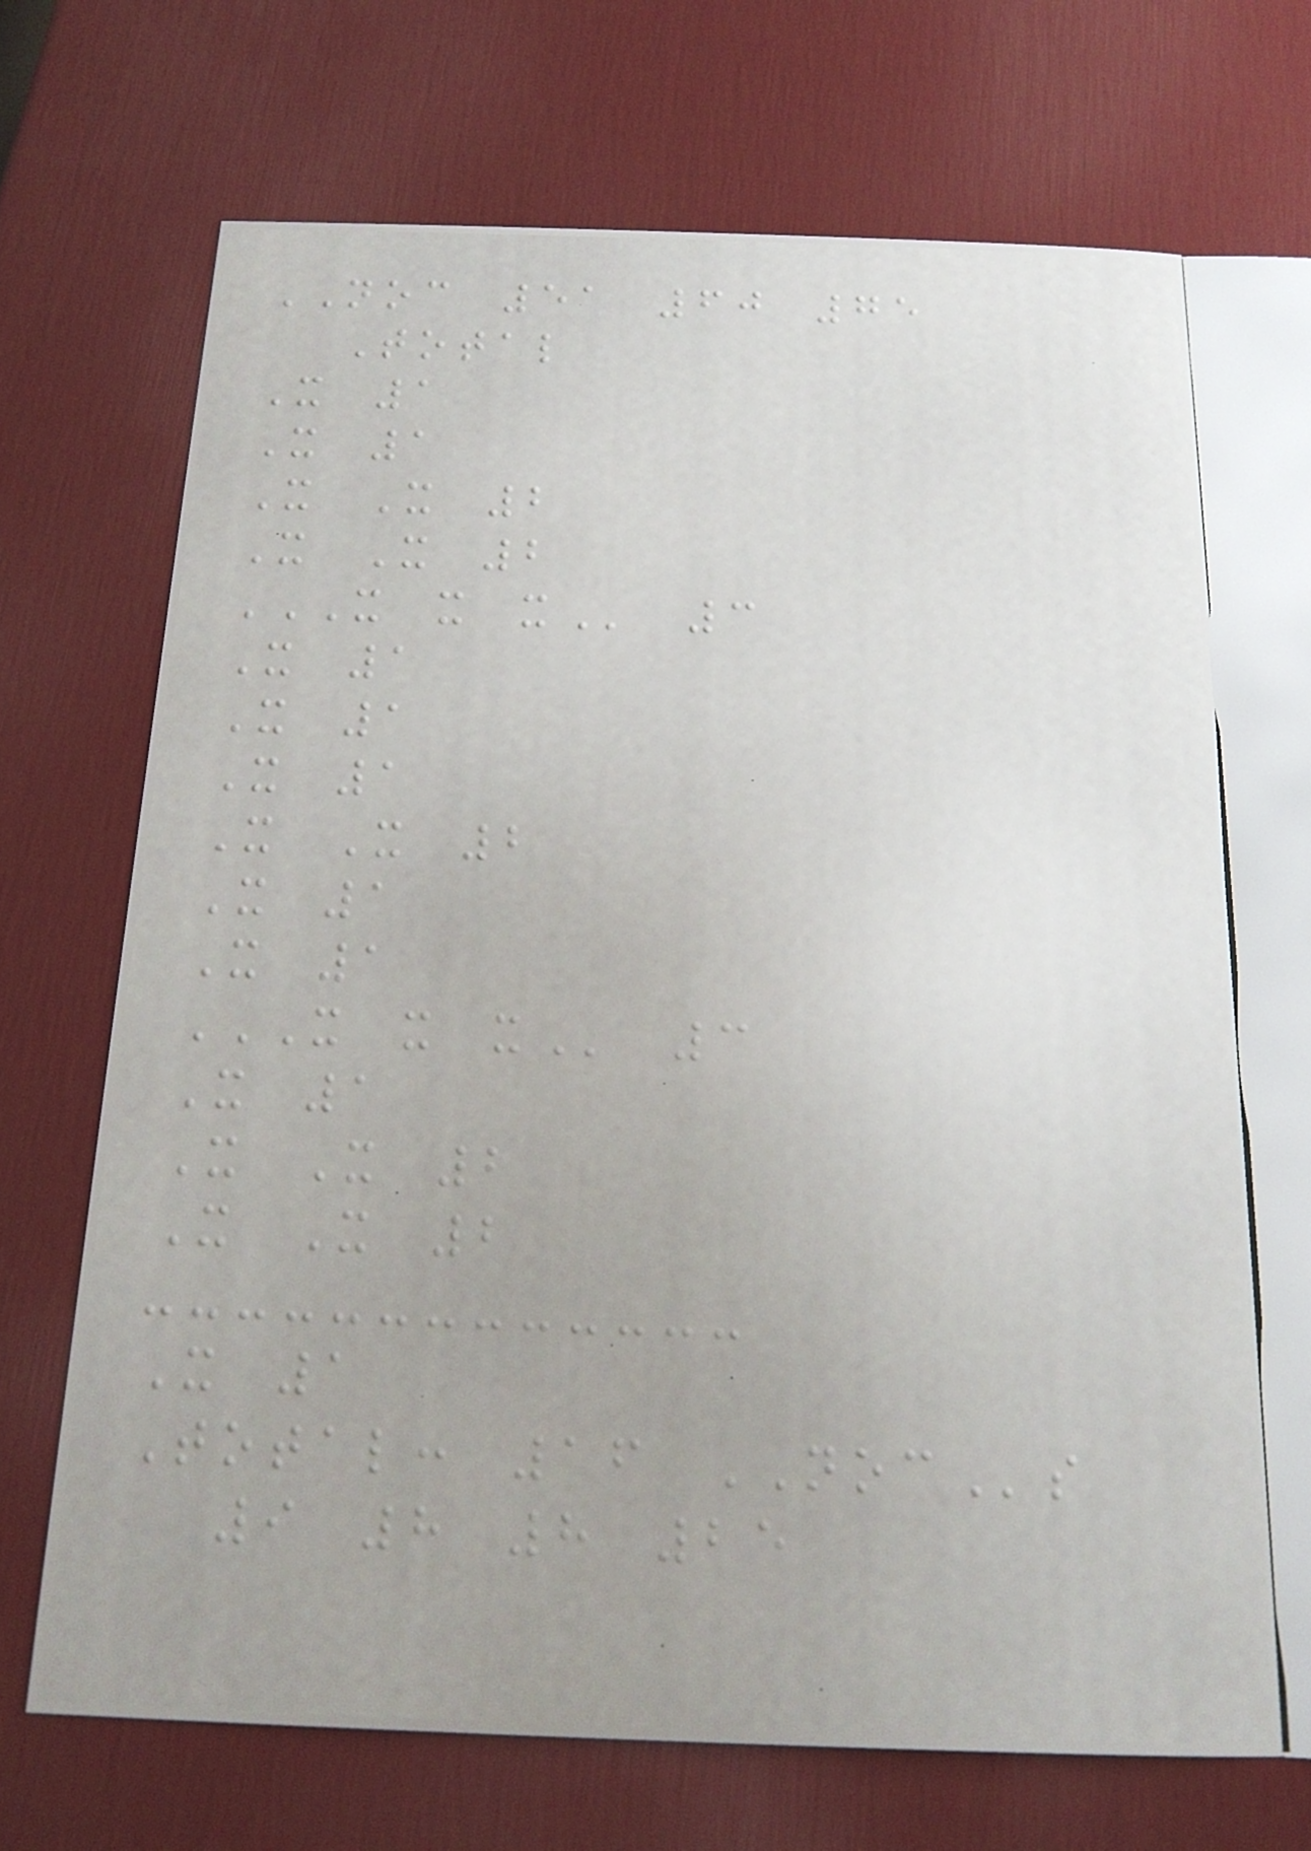NOC 51 60 75
Total
X 1
X 1
X X 2
X X 2
X X X 3
X 1
X 1
X 1
X X 2
X 1
X 1
X X X 3
X 1
X X 2
X X 2
X 1
Total: 16 NOCs
9 8 8 25
